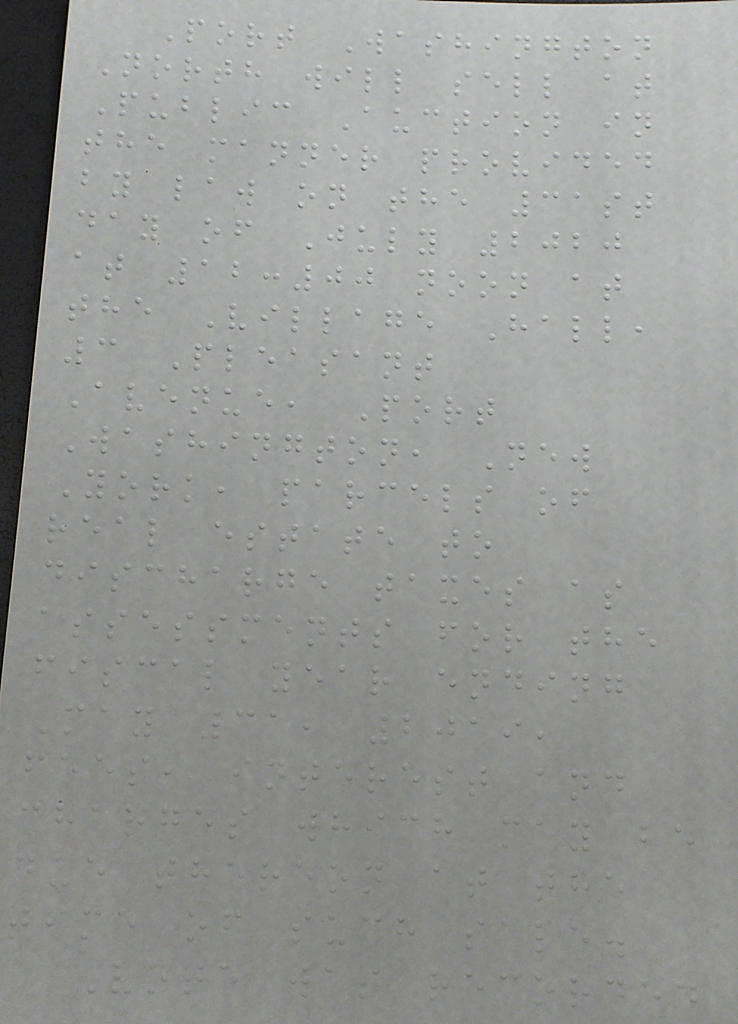Port Washington
North will sell at
Public Auction in
the manner provided
by law on the 31st
day of July 2020
at 12:00 noon at
the Village Hall,
3 Pleasant
Avenue, Port
Washington, New
York, parcels of
real estate to
discharge taxes as
assessments for the
fiscal year ending
May 31, 2019,
fees, interest and
charges which may be
due thereon at the
time of such sale.
Vote was recorded
